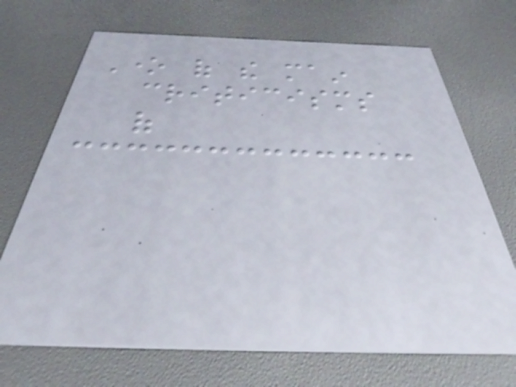One of the main
criticisms
of
